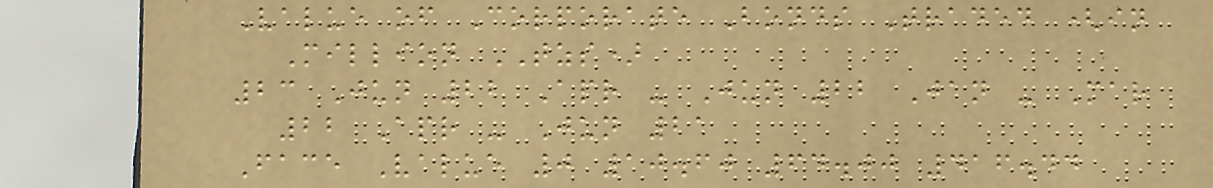Value of Corporate Bonds Traded (in
Million TZS)
23 Jun 22 Apr - Jun 22 Jan - Mar
22 Apr - Jun 21
Face Value 0 10.60 64.00 416.44
